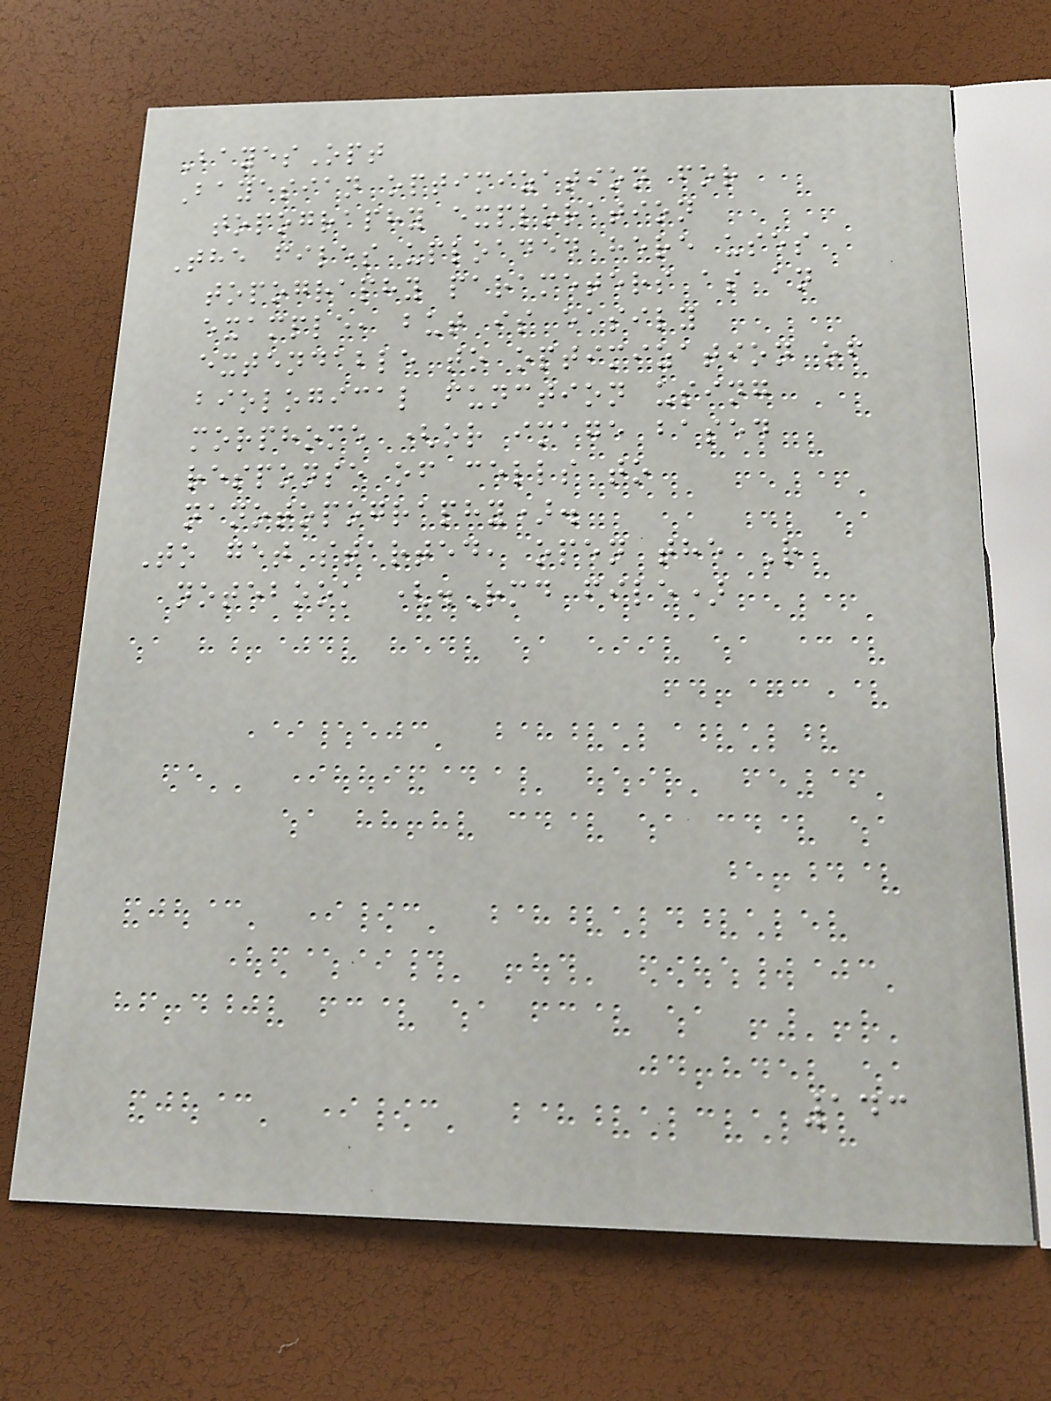BayesOpt
Bayesian optimization for
topography exploration
The files uploaded here uses
topography parameters as an
example, but is easily
extendable to optimization of
biological function using
morphome (or image based
response of cells to
nanotopography).
To get started, open the R
notebook (.Rmd file)
143
